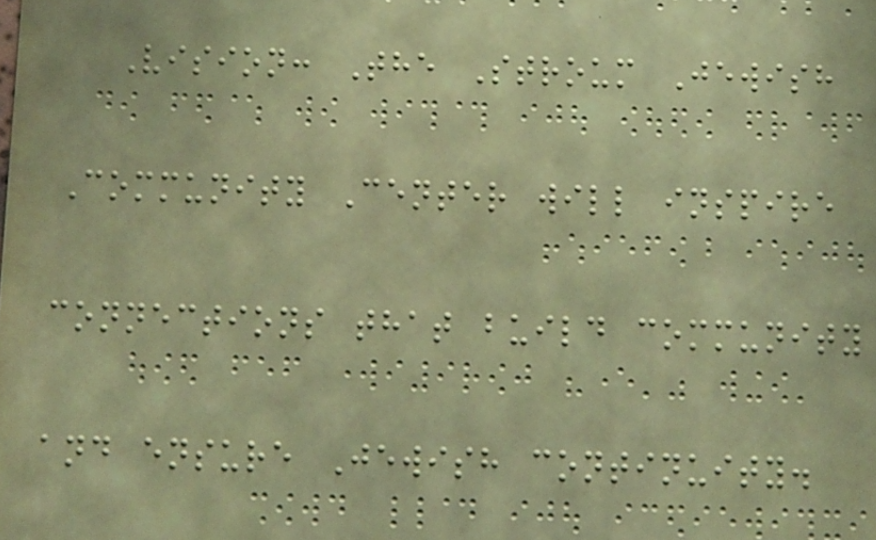Vision: The Stroum Jewish
Community Center will inspire
connections that build community
and ensure Jewish continuity.
